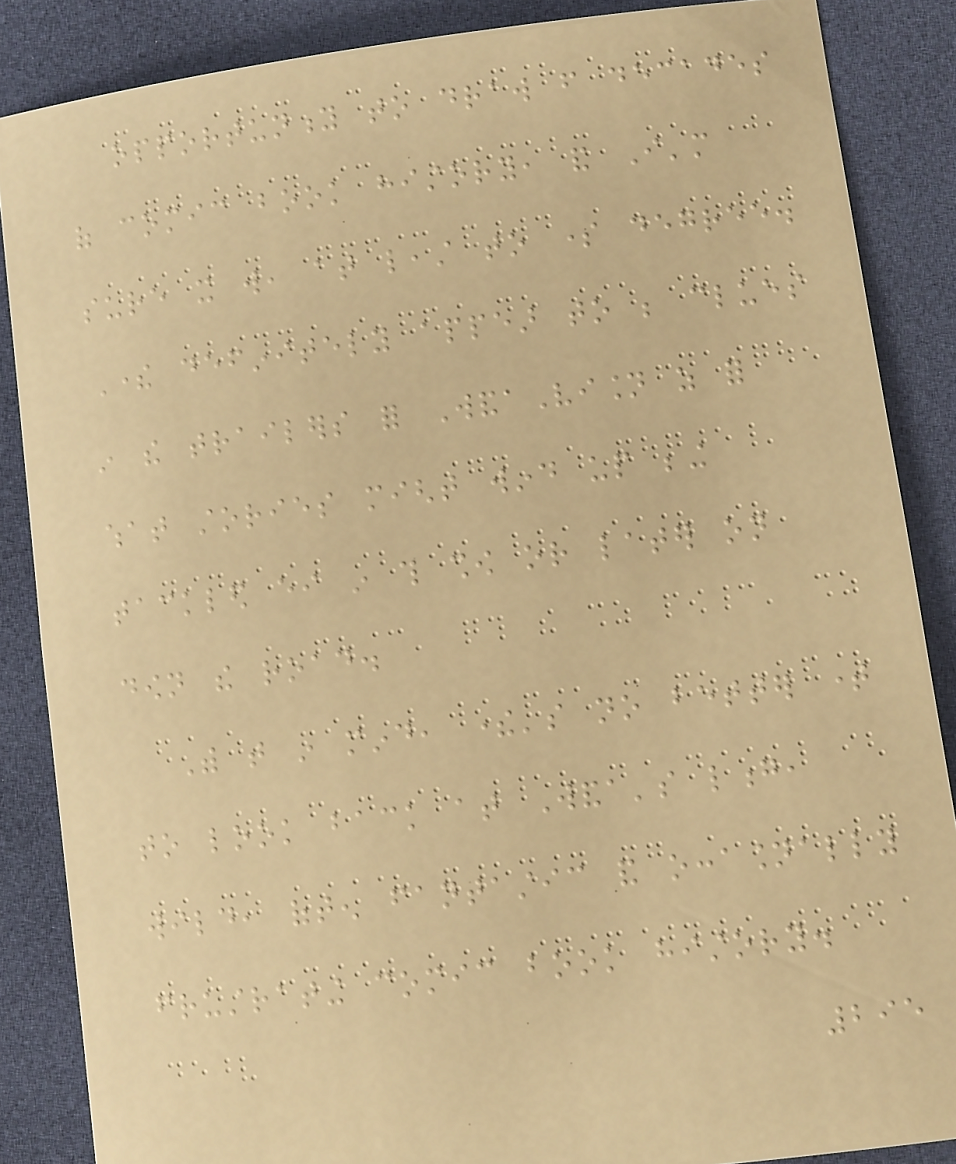opportunity to draw from decades
of comic book history, and I'm
sure it will, at least to some degree.
There definitely appear to be clues
in the trailers for WandaVision as for
what stories might wind up being
tackled either in this show or later on
down the road.
With that in mind, there's no better time
to look back at Wanda's long,
wild, often fantastic and occasionally
frustrating comic book history.
295
